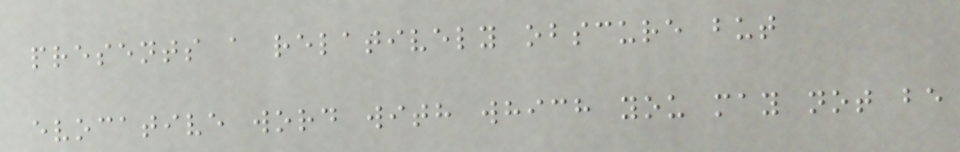presents a relatively obscure but
evocative word with which you may not be
